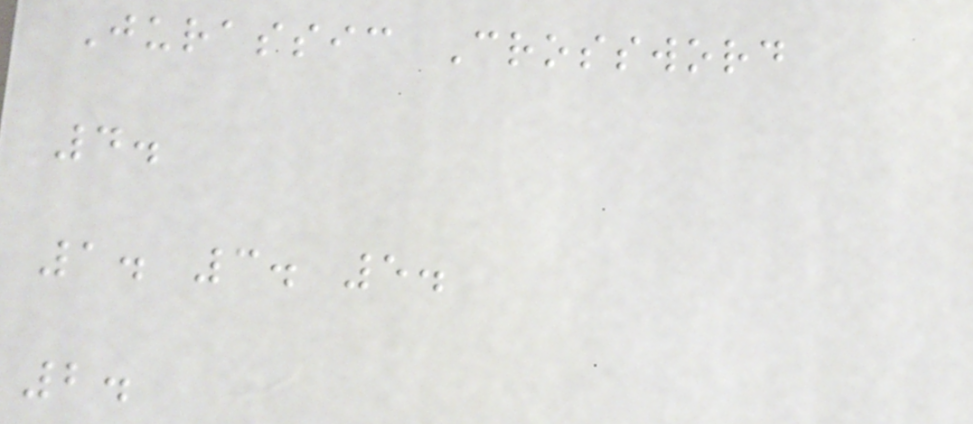Jurassic Crossword
4.
1. 3. 5.
2.
